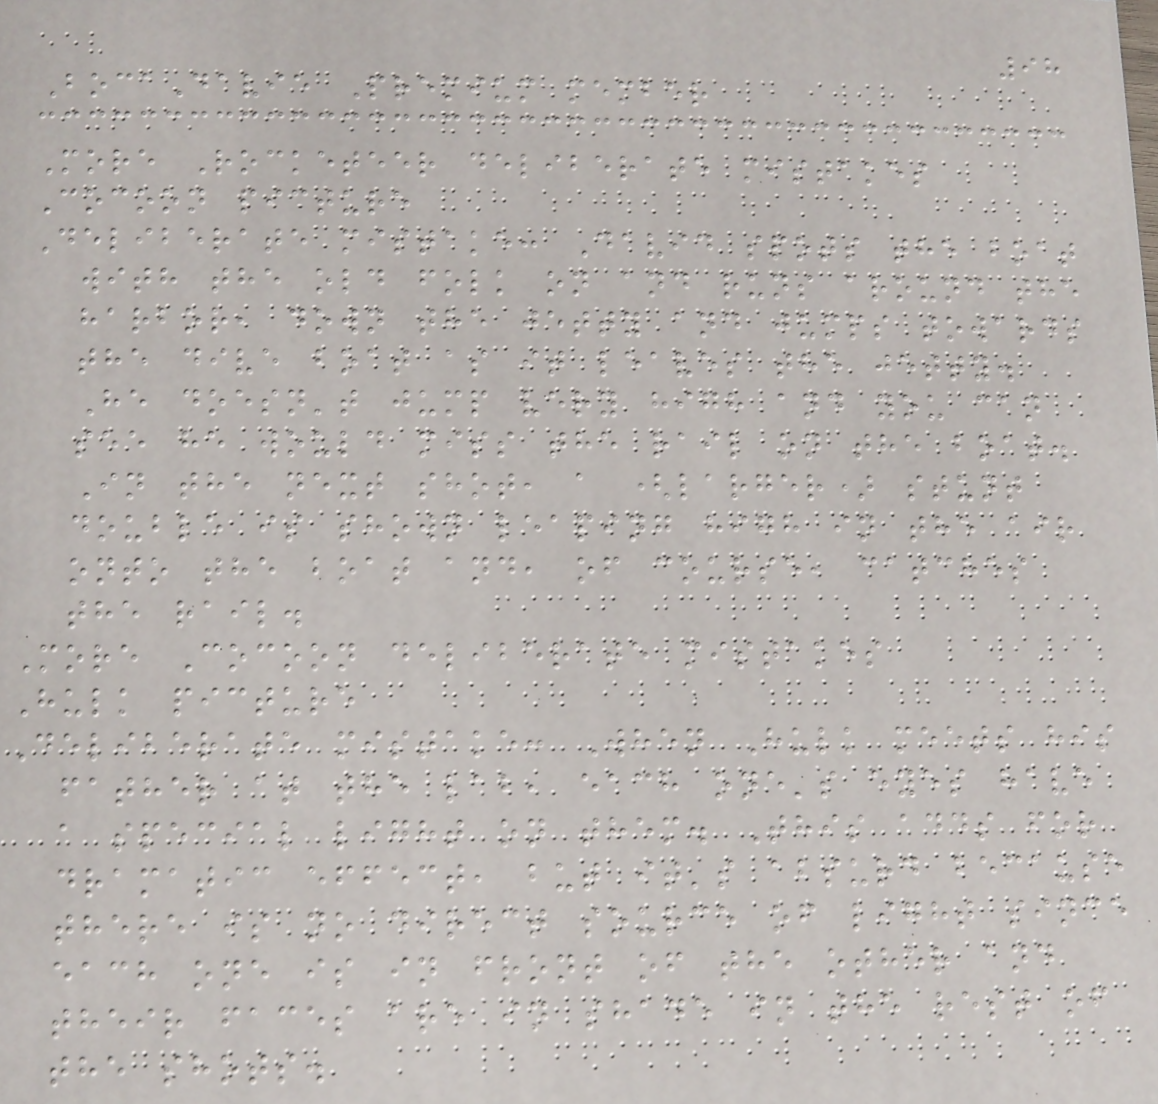98
BocaDavie Premium member
More Rocketeer deliberate mistakes
Cocoon picture
Deliberate mistake: David spots the boat
with the old folk on and runs around the
harbor, down the jetty and jumps towards
the dive boat as it leaves the jetty.
He doesn't jump very high and you can
see he would miss the rail on the boat.
In the next shot, a (larger) stunt
double is shown leaping high in the air
onto the boat and, of course, catches
the rail.
More Cocoon deliberate mistakes
Hulk picture
Deliberate mistake: When Hulk meets his
father at the lab, each one's eyes have
a special light on them. This adds for
dramatic effect, but it's absurd because
there is no direct source of light since
each one is in front of the other and
their faces are in shade in the rest of
the shots.
